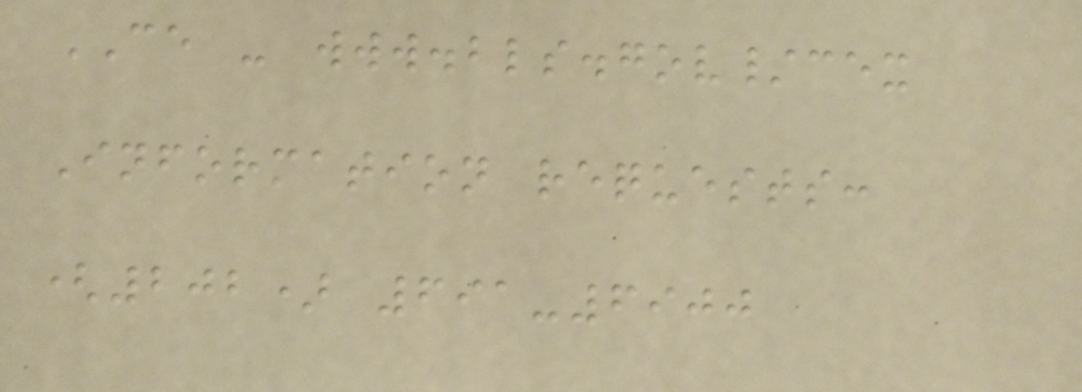CE - www.bls.gov/cex
Information requests:
(202) 691-6900
